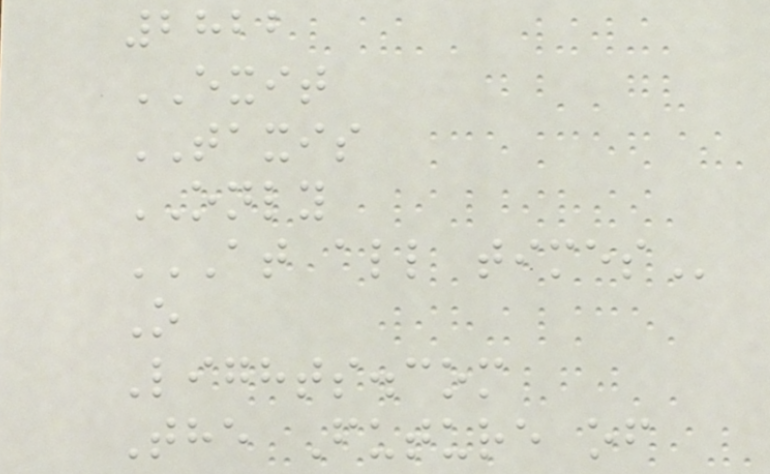2822
EXIT
TAXIS
ONLY
AT ALL TIMES
O
Lights.com
The Future of
